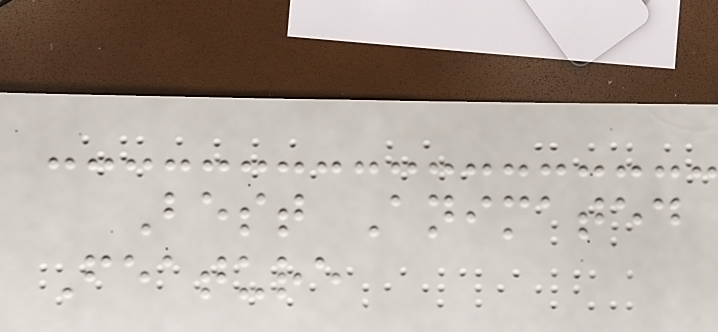Best Animated
Feature
